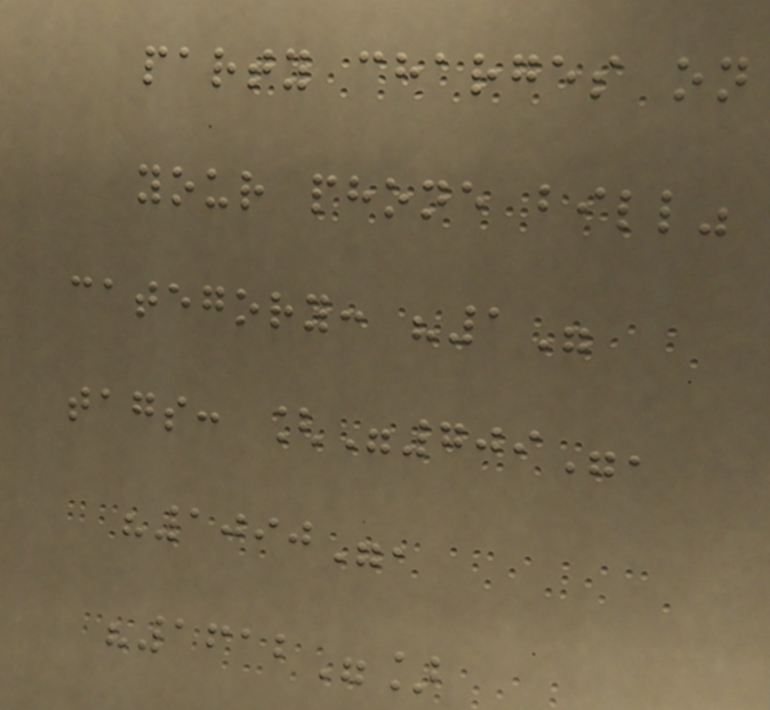party charges on
your phone bill"
category: "1"
tags: ["709",
"1090",
"1612"]
